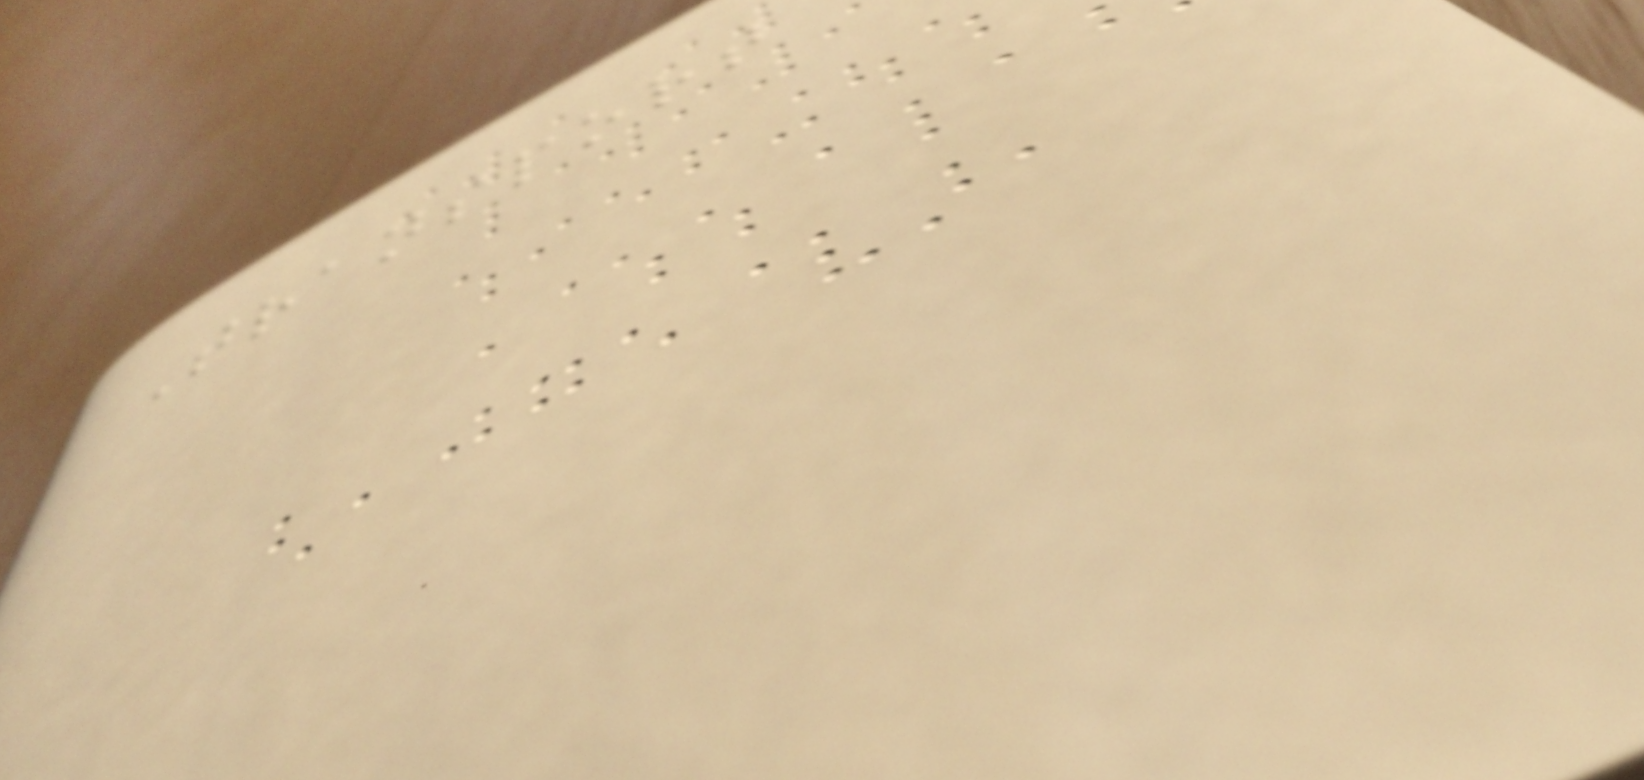Transport
